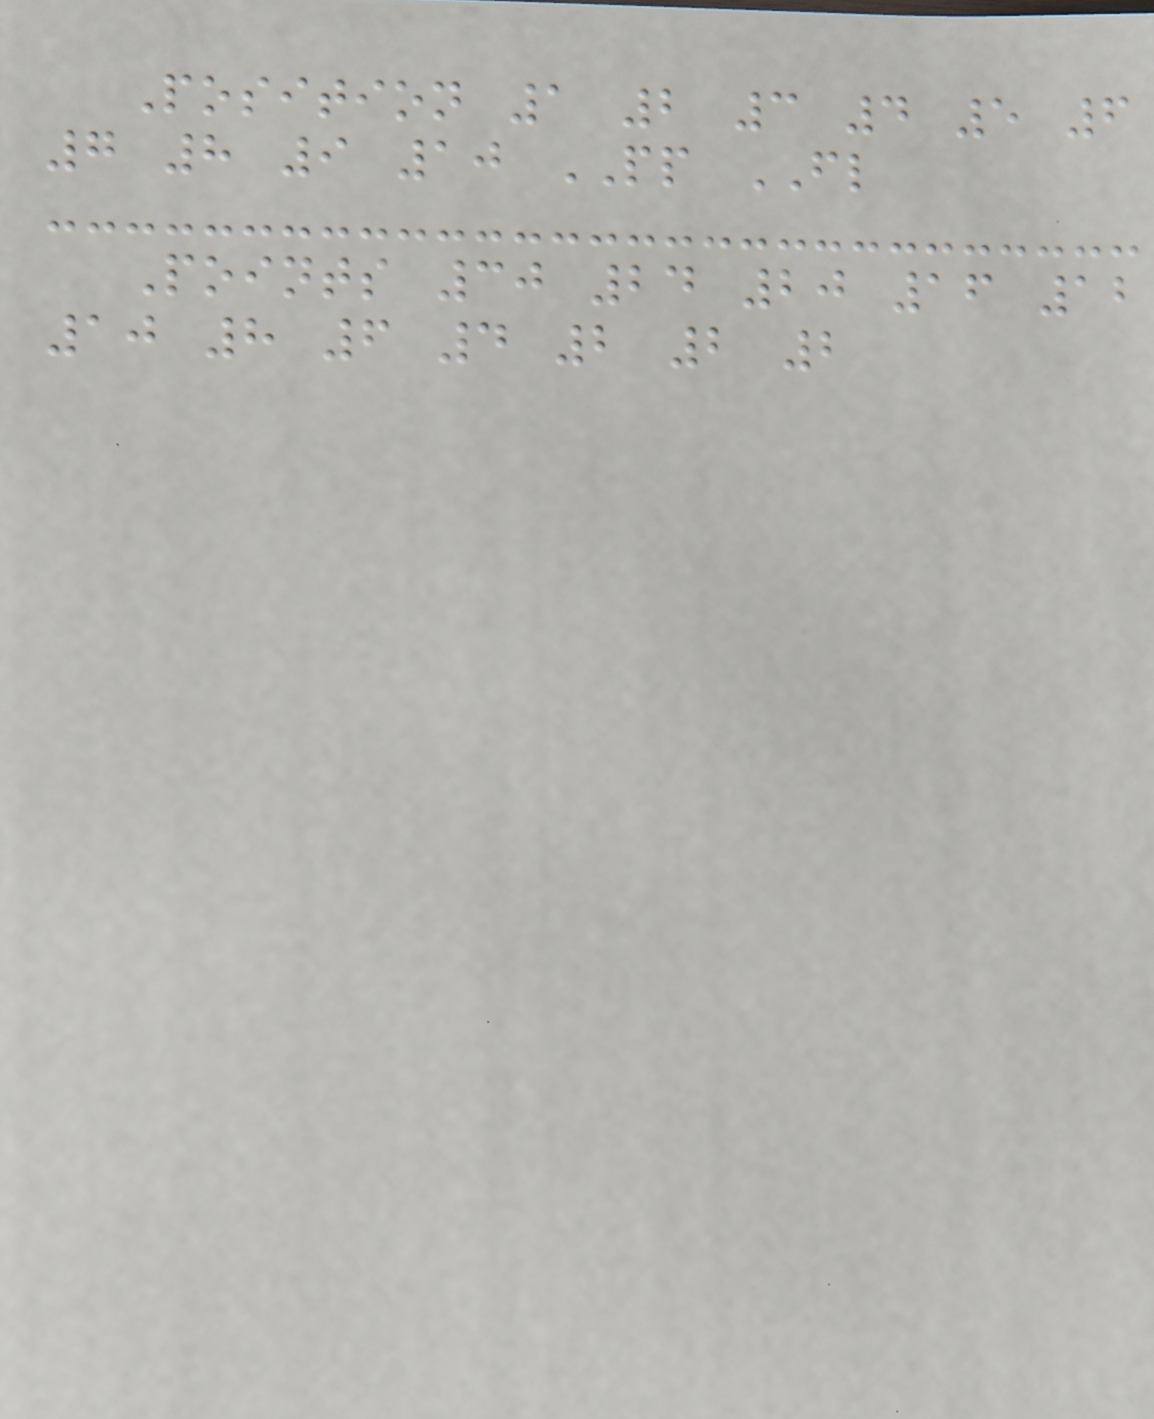Position 1 2 3 4 5 6
7 8 9 10 PP FL
Points 30 24 20 16 12
10 8 6 4 2 2 2
